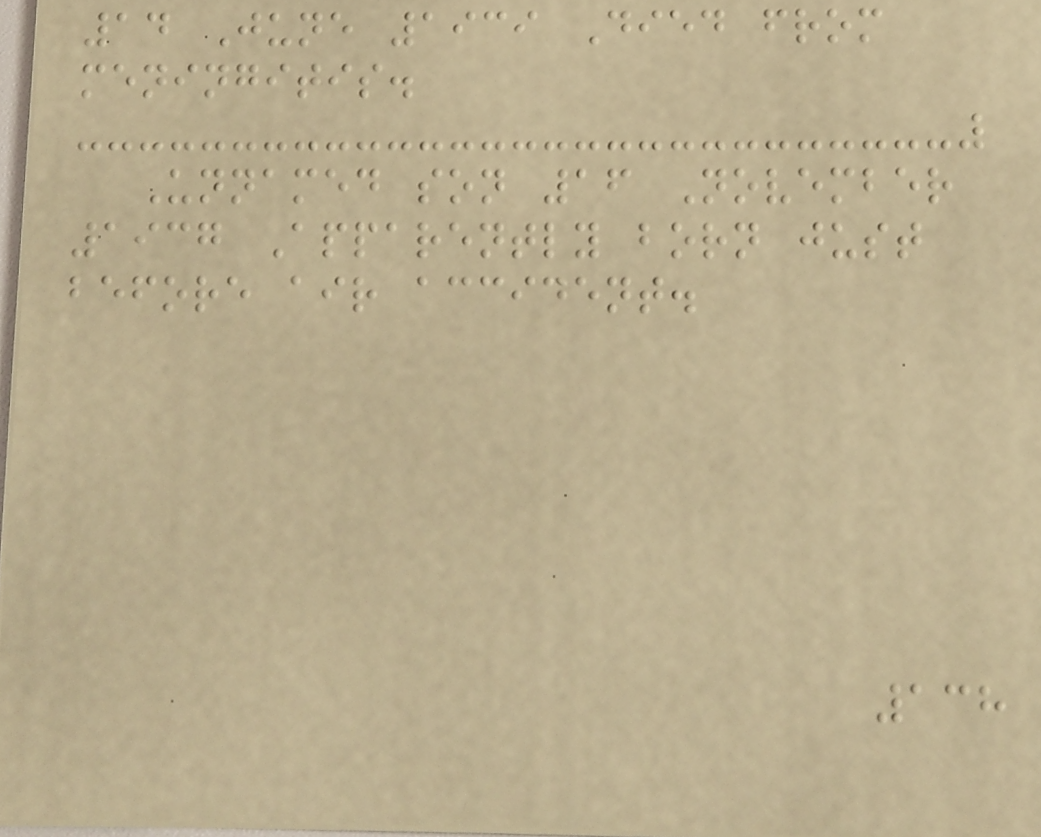14 June 1939 Died from
meningitis.
Unnamed son 16 November
1937 Apparently born just
before air accident.
138
